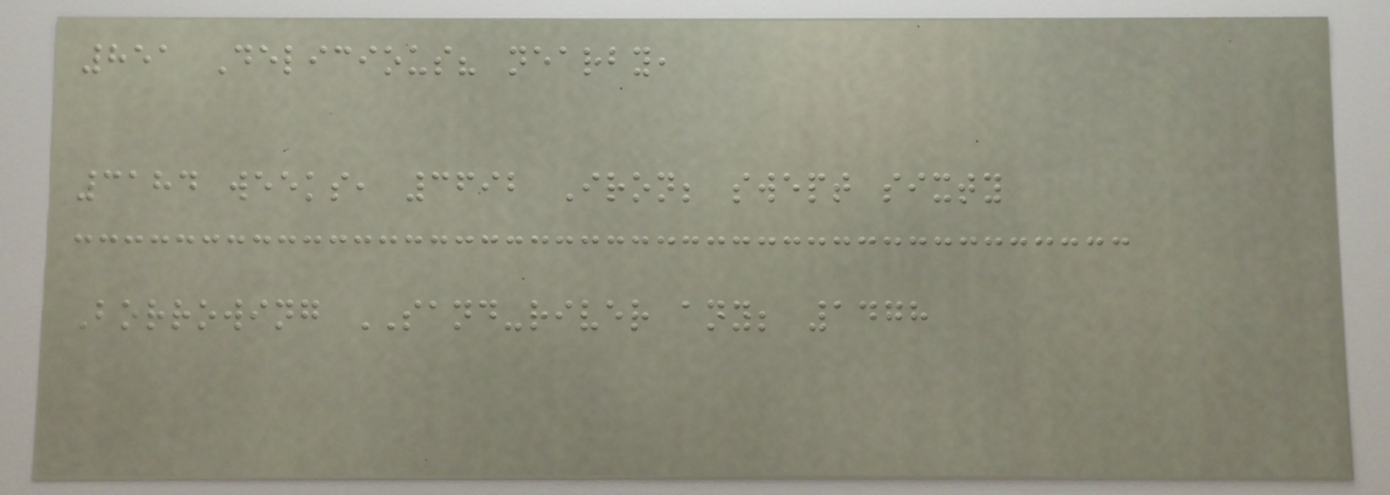851 Delicious? nearby,
3184 weeks, 3692 Iron; swept sixty
Borrowing SAND-river any; 1478
